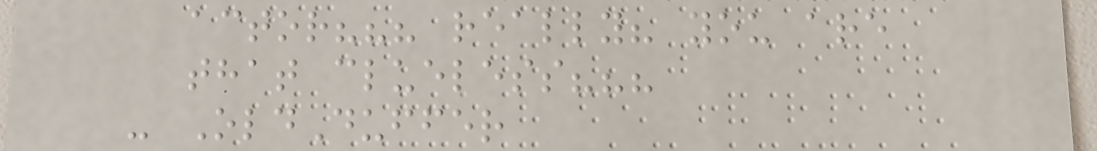actor??? really? you are
that clueless???
- OldDuffer
